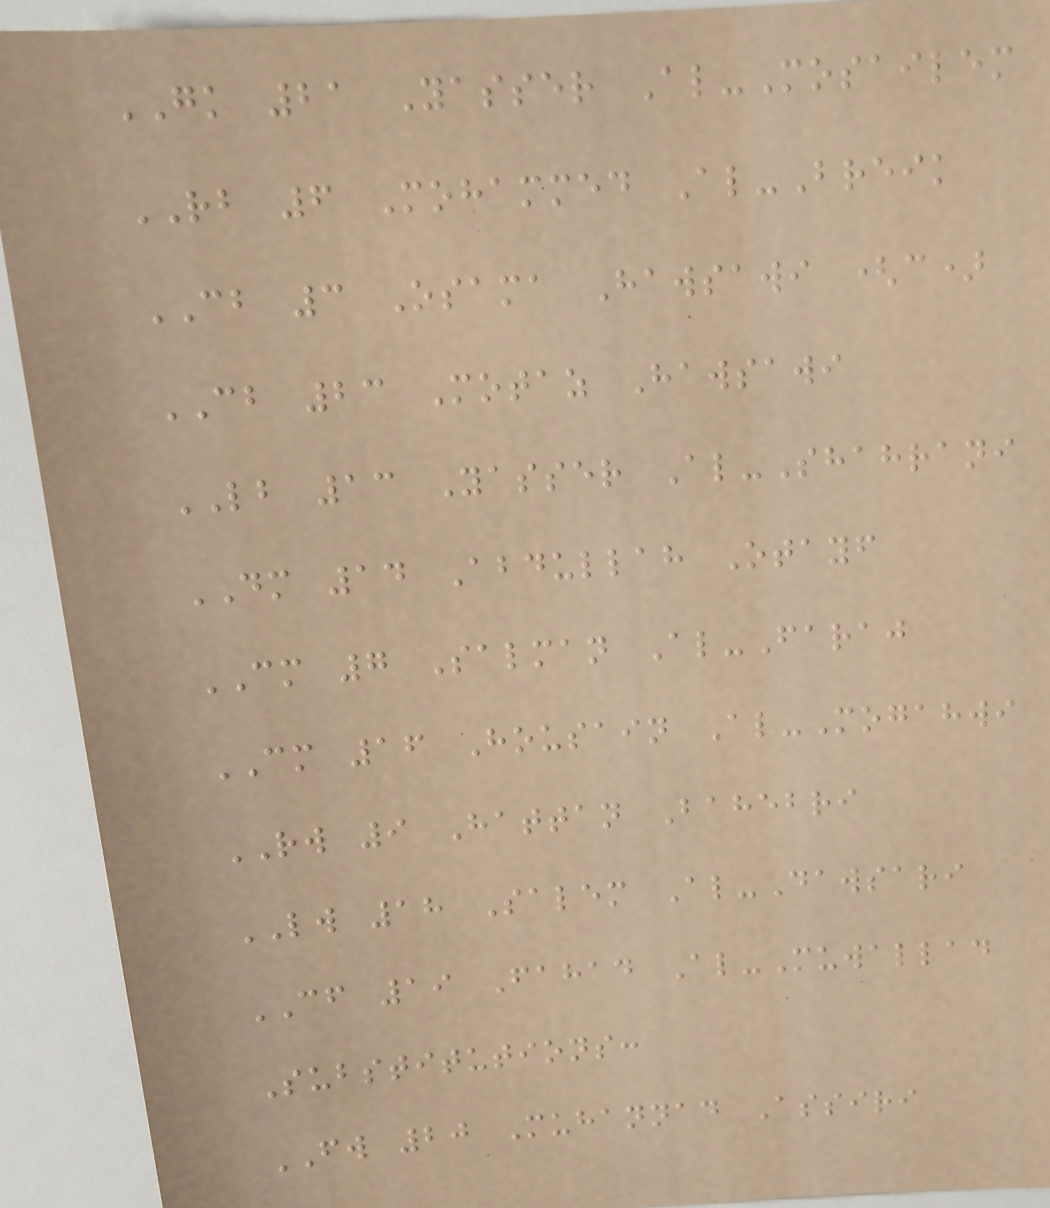GK 21 Yasser Al-Mosailem
RB 6 Mohammed Al-Breik
CB 3 Osama Hawsawi (c)
CB 23 Motaz Hawsawi
LB 13 Yasser Al-Shahrani
DM 14 Abdullah Otayf
CM 7 Salman Al-Faraj
CM 16 Housain Al-Mogahwi
RW 9 Hattan Bahebri
LW 18 Salem Al-Dawsari
CF 19 Fahad Al-Muwallad
Substitutions:
FW 20 Muhannad Assiri
